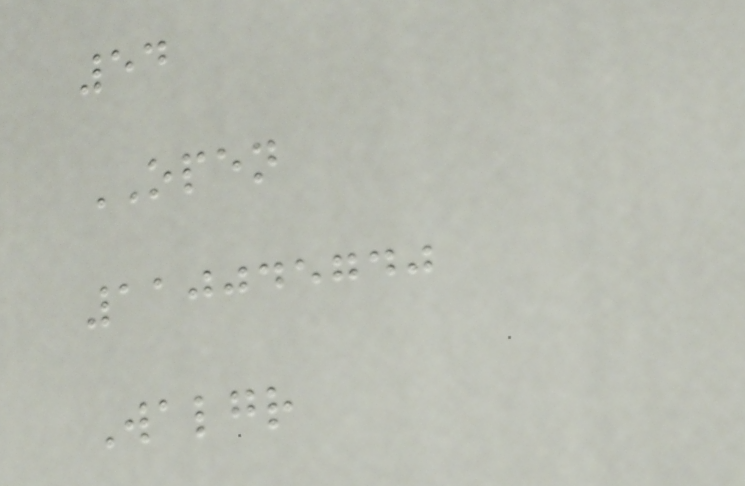54
OPEN
110045740
Walgr
